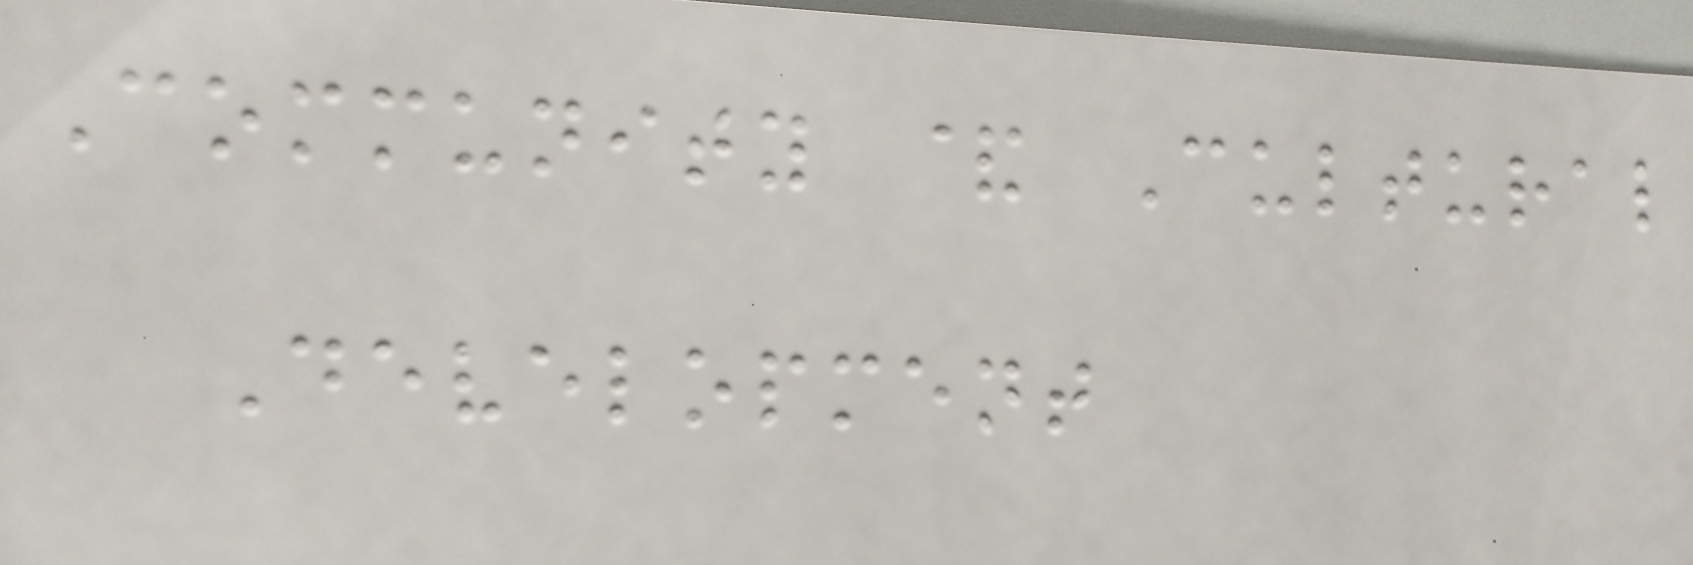Community & Cultural
Development
